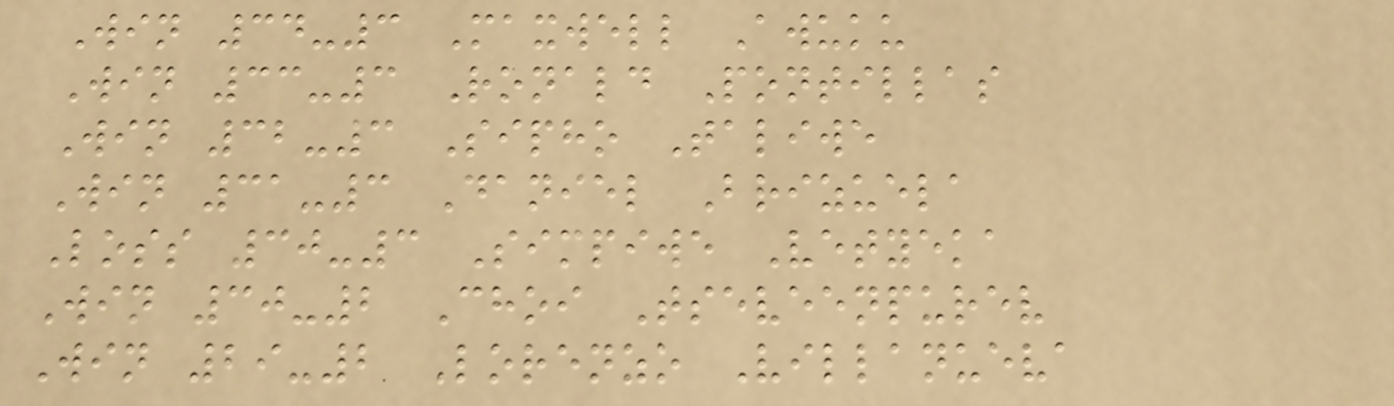Win 34-3 Maxwell Awuku
Win 33-3 Ronald Pontillas
Win 32-3 Sipho Taliwe
Win 31-3 Daniel Brizuela
Loss 30-3 Simpiwe Vetyeka
Win 30-2 Choi Tseveenpurev
Win 29-2 Lorenzo Villanueva
